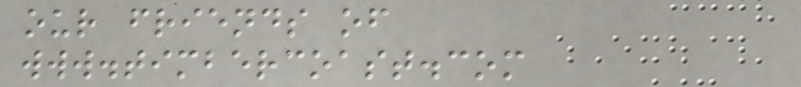our friends of
www.timbercoast.com
